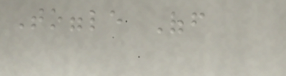Toggle Off
